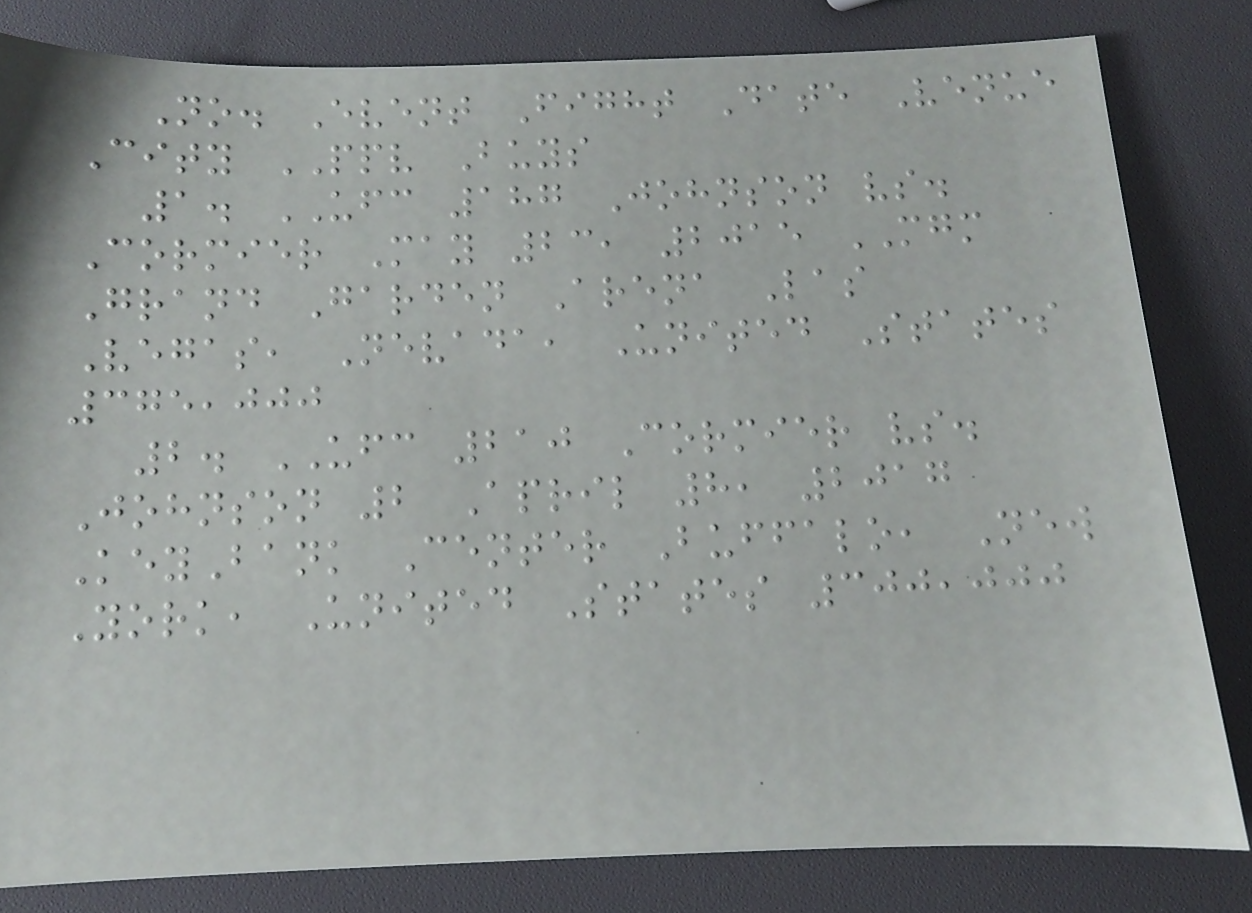No. Event Fight Date Venue
City PPV Buys
1. UFC 187 Johnson vs.
Cormier May 23, 2015 MGM
Grand Garden Arena Las
Vegas, Nevada, United States
375,000
2. UFC 210 Cormier vs.
Johnson 2 April 8, 2017
KeyBank Center Buffalo, New
York, United States 300,000
